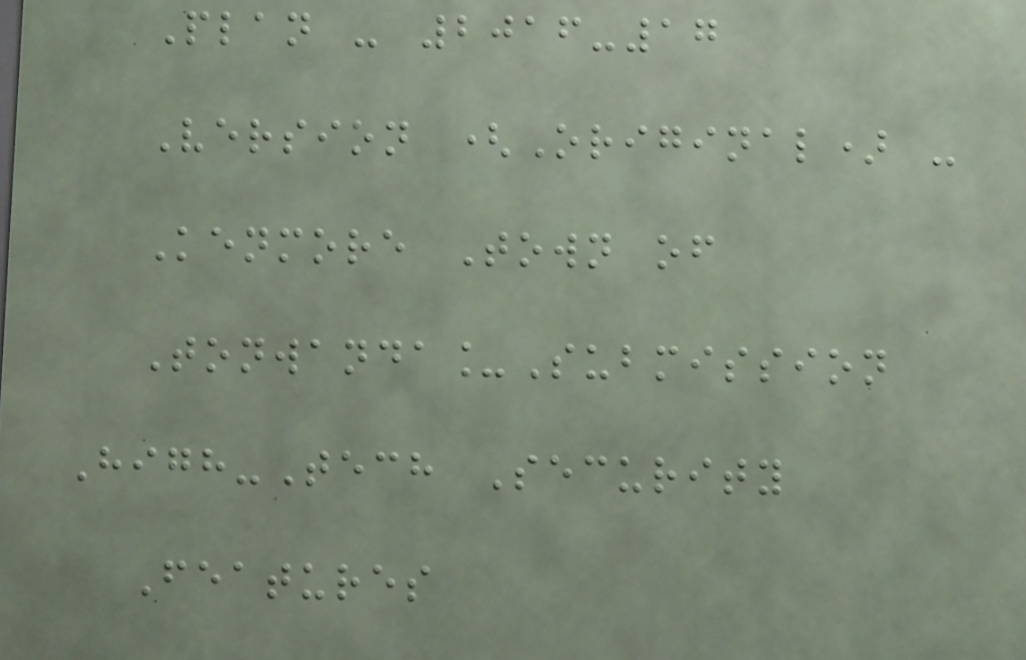Plan - 2016-17
Version (Original) -
Kenmore Town of
Tonwanda_Submission
High-Tech Security
Features
